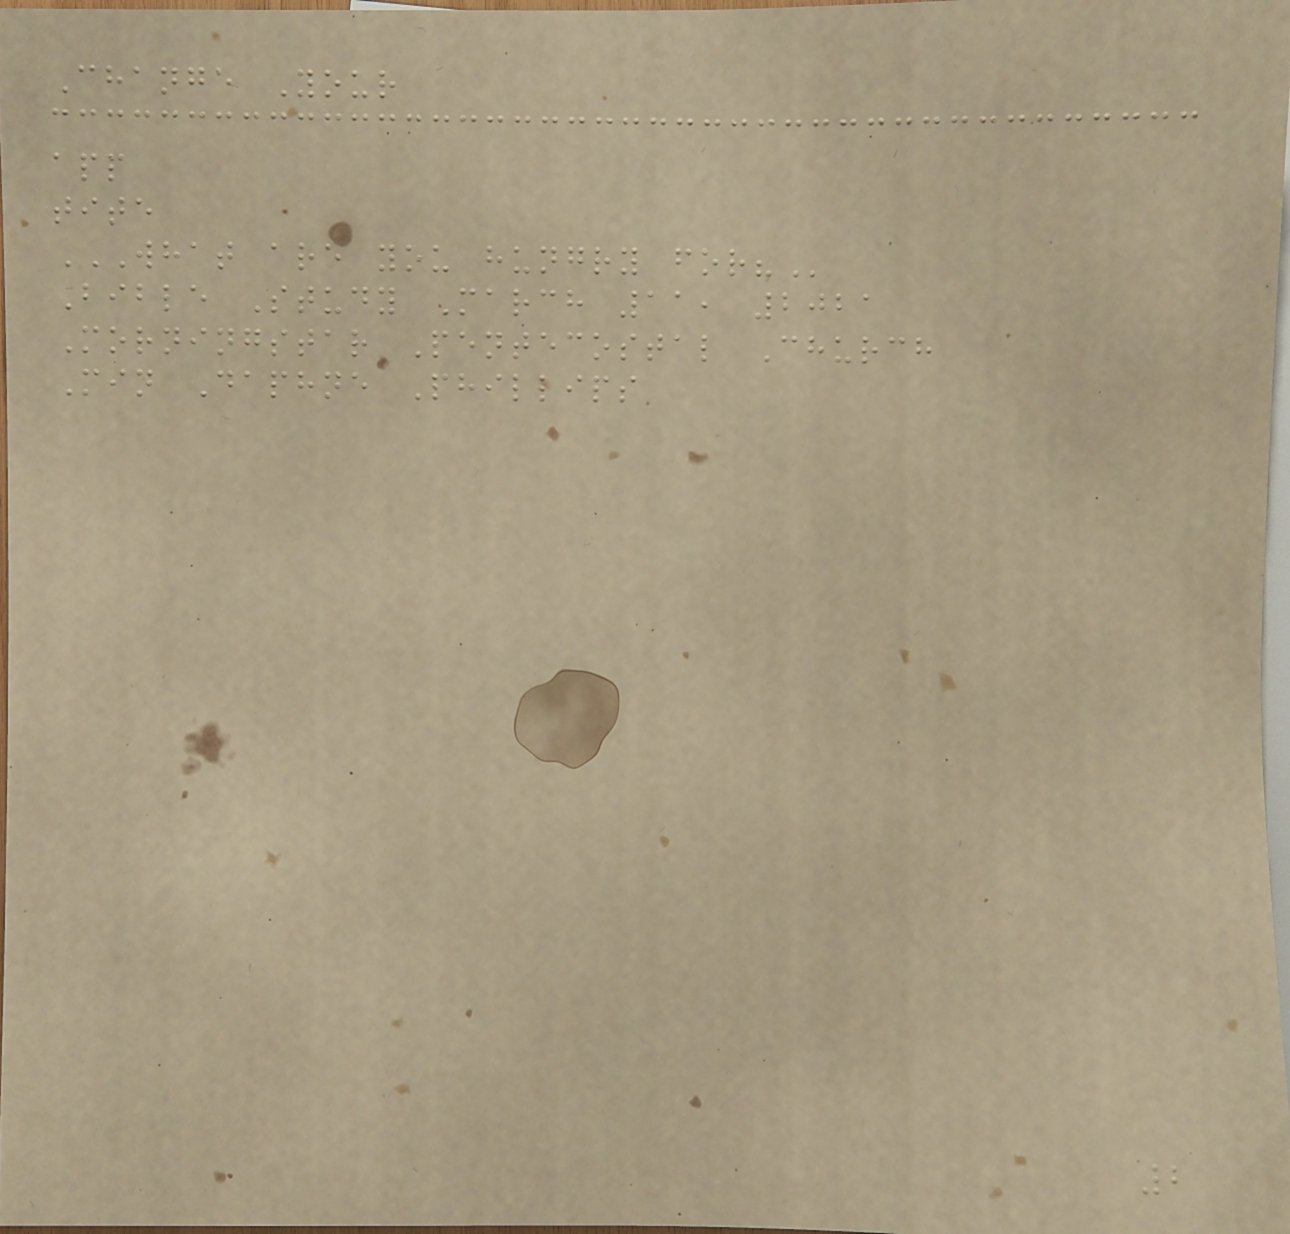Change Your
app
tite
WHAT ARE YOU HUNGRY FOR?
Bible Study March 11, 2021
Morningstar Pentecostal Church
Min Daphne Phillips
2
